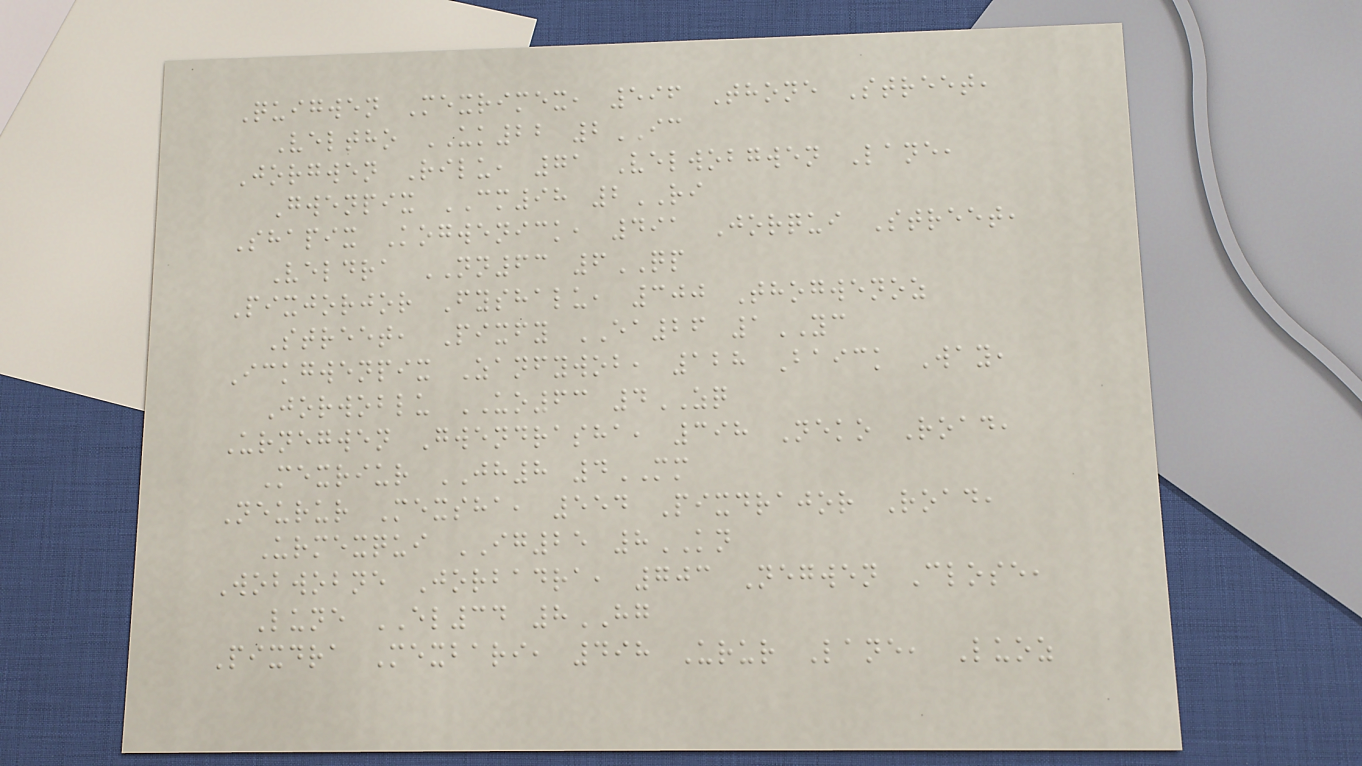Quigwen Mexrimex, 596 Thone Street,
Veltho UK22 2IC
Jorgwen Rilu, 71 Velwobgwen Lane,
Gwenpix CM98 2RI
Shapix Kogwenick, 491 Jorqui Street,
Veldra NN63 6QP
Pixjorjor Fyshalu, 300 Thogwenoz
Street, Pixfy EA26 1YC
Ickgwenpix Zanfywob, 128 Baick Way,
Jorwoblu UO63 4ZQ
Urnegwen Gwendrasha, 398 Neko Road,
Mexriur JH8 4MM
Neurur Mexsha, 554 Pixdrajor Road,
Urmexqui IG25 8KN
Wobwobne Jorbadra, 703 Negwen Close,
Lune EL34 8HG
Pixdra Mexbari, 498 Urur Lane, Luoz
